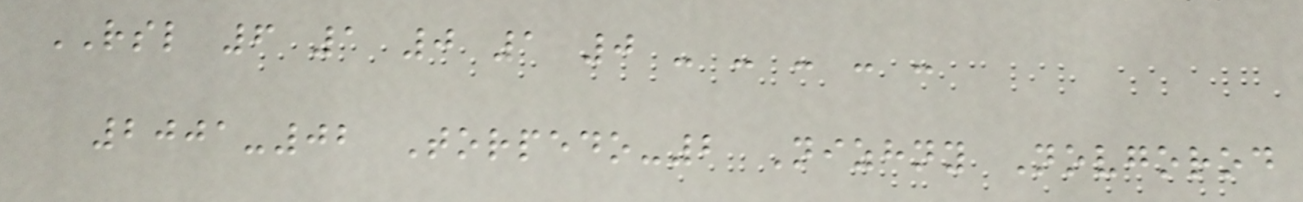RSL 6 1 0 1 0 - - - - -
2001-02 Torpedo-2 Nizhny Novgorod
